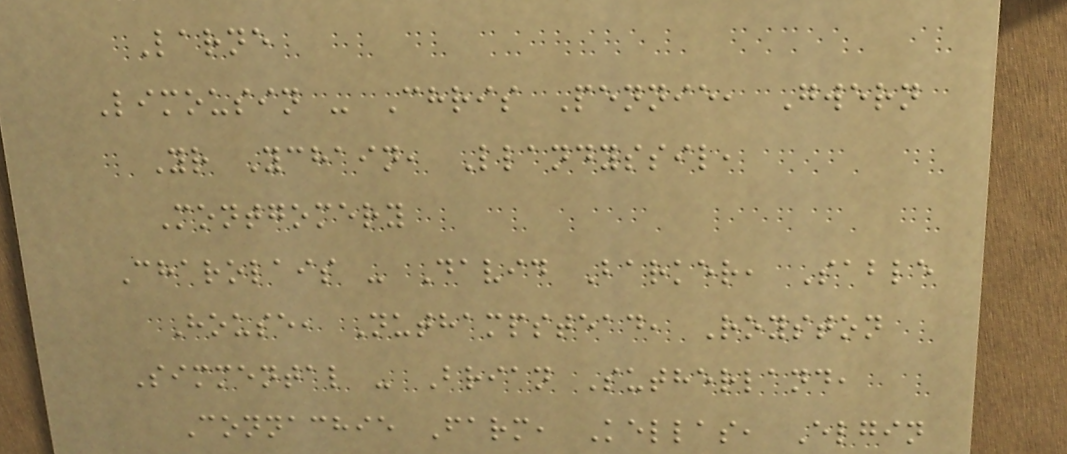Larne
Limousin - Chris Pennie, Gwern
Yr Ychain, Llandyssil,
Montgomery
Charolais - David Barker, Sable
House, Nuthampstead, Royston
Simmental - Brian Sutherland,
Connachie Farm, Kellas, Elgin
